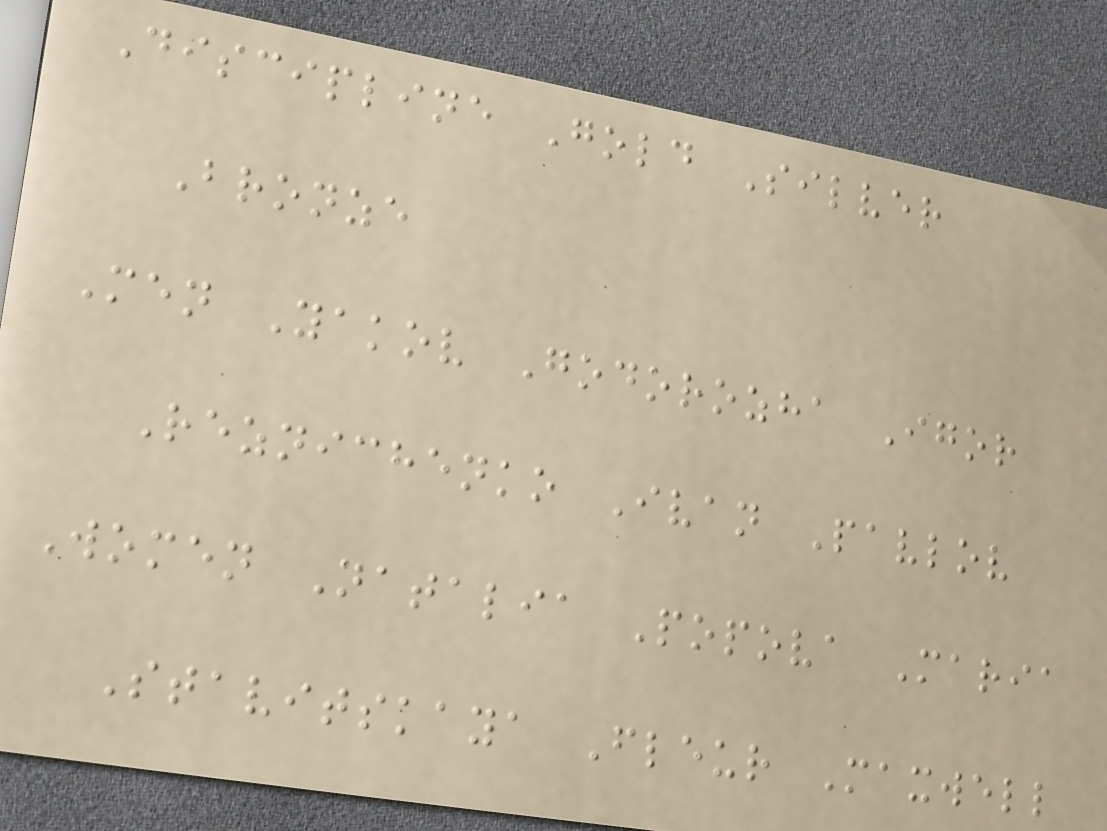Discipline Gold Silver
Bronze
Men Yakov Godorozha Igor
Reznichenko Ivan Pavlov
Women Natalia Popova Maria
Stavitskaya Fleur Maxwell
